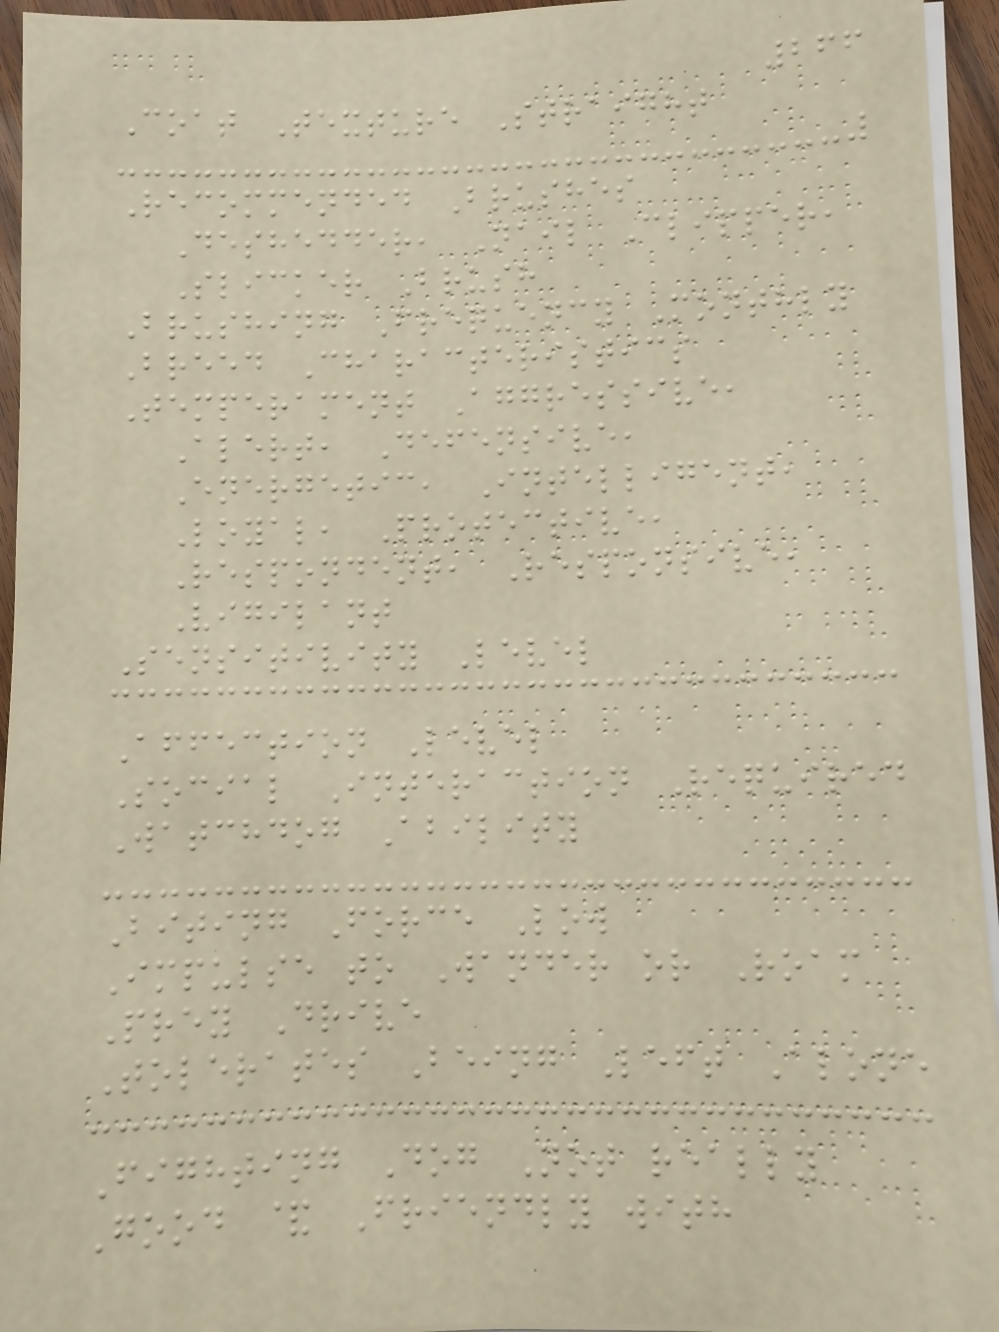266
Coat Texture Straight
Recommended Brushes
Deshedder, Nail Clipper,
Slicker Brush
Brushing Frequency Monthly
Breed Characteristics
Temperament Aggressive,
Alert, Defensive,
Energetic, Intelligent,
Loyal, Protective,
Respondent, Responsive,
Vigilant
Sensitivity Level
Affection Level
Social Interaction Required
Watchdog Ability
Biting Force Low
Impulse to Wander or Roam
Prey Drive
Tolerates Being Left Alone
Fighting Dog Not really
Good & Friendly with
